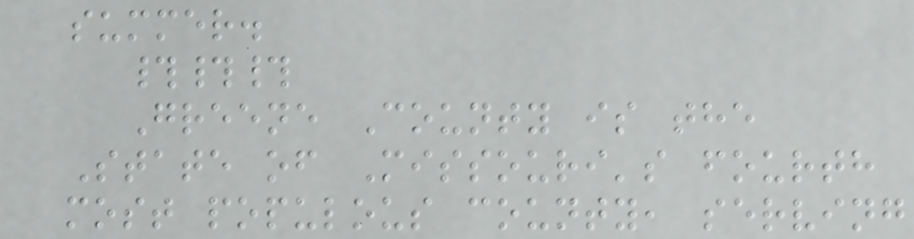summer.
###
Greene County is the
State of Missouri's fourth
most populous county, serving
